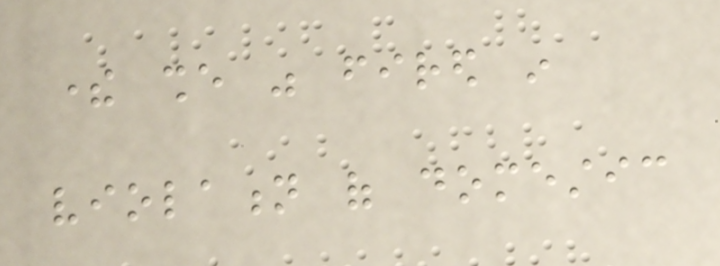there she was fired in
violation of domestic
